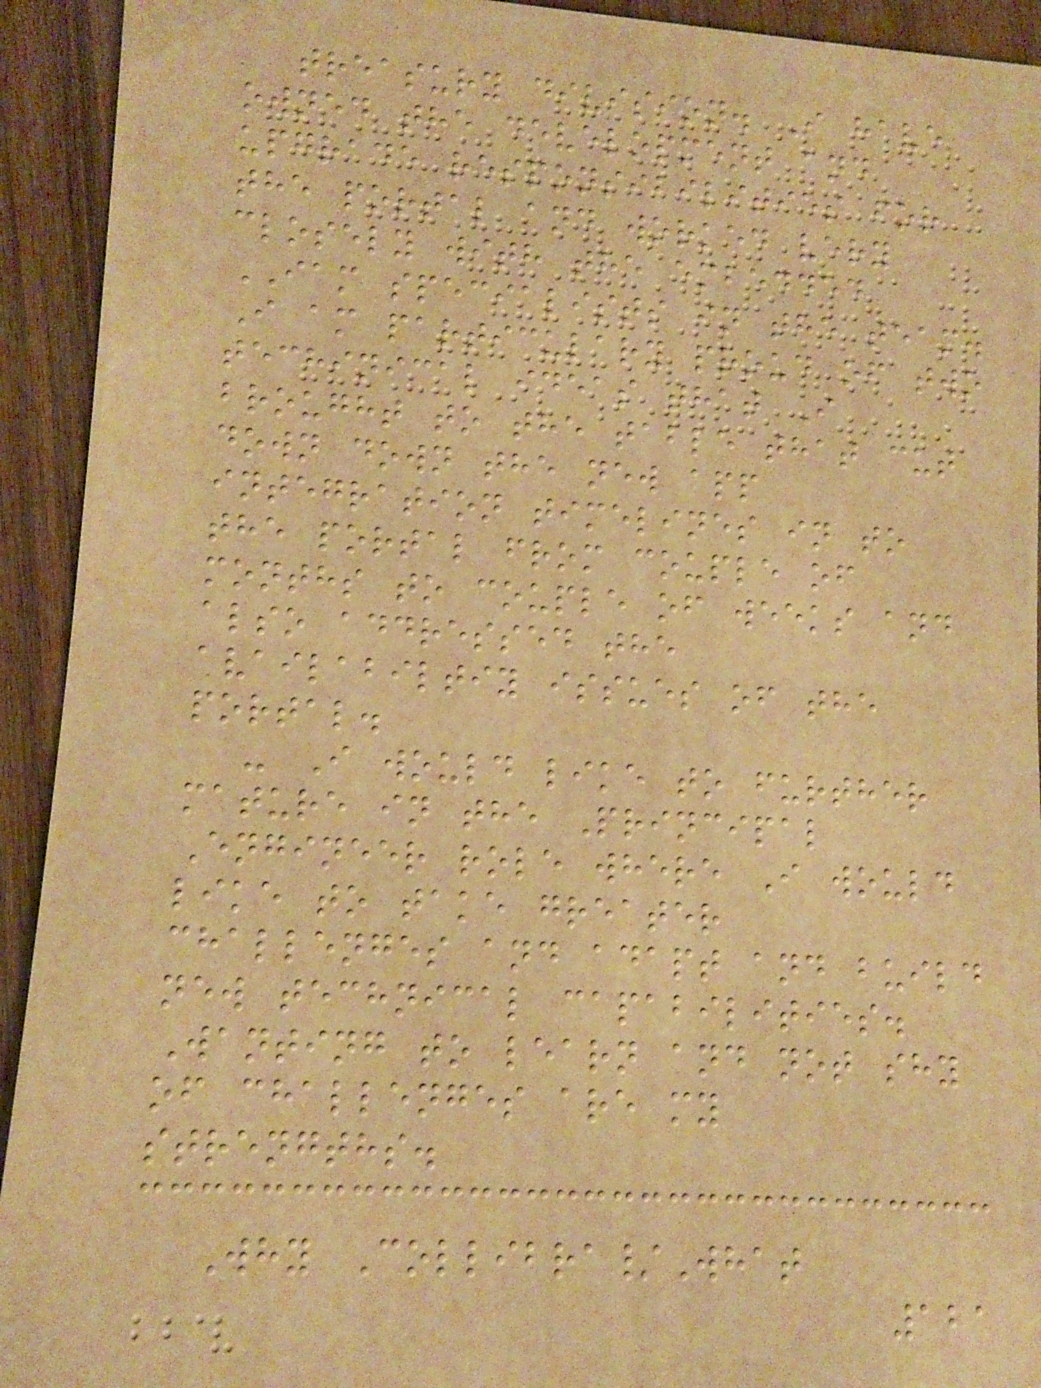treasury division. I have
owned the development and
upgrade responsibilities for
the portal and worked very
closely with the embedded
IAM specialists in the team.
I am particulary proud of two
techinical ideas that I
brought to the table that cut
down down the new app
integration timelines in to
the portal from couple of
months to couple of weeks and
also addressed the
availabiltiy issues of the
portal.
- I would like to further
mature in the Principal
Engineer role where I would
like to take greater
challenges and adapt and build
new technical capabilities.
Wanting to learn and not shy
of challenges are my
strengths.
Why Collibra/What
121
